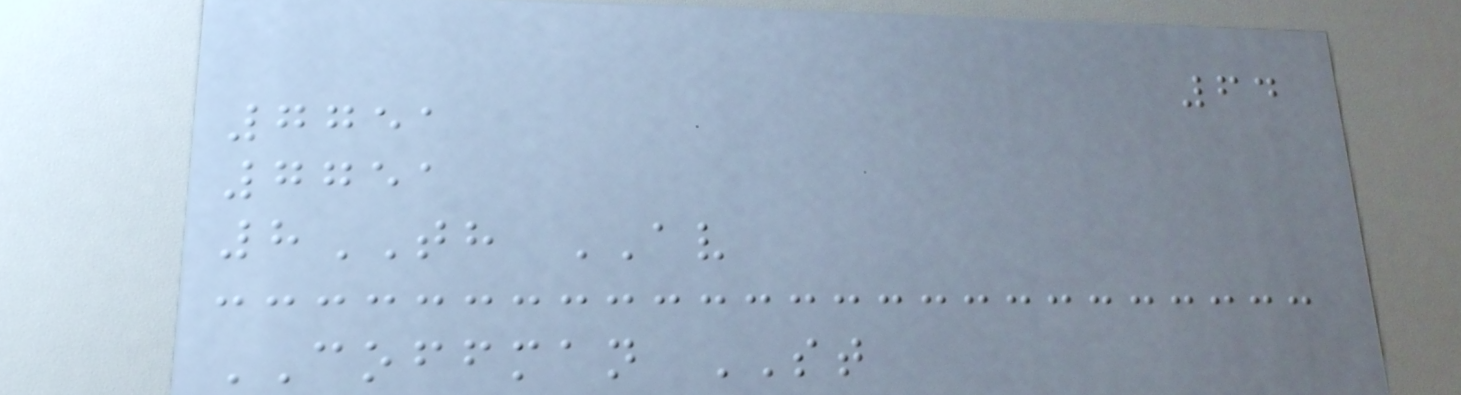64
7751
7751
8TH AV
COFFMAN ST
